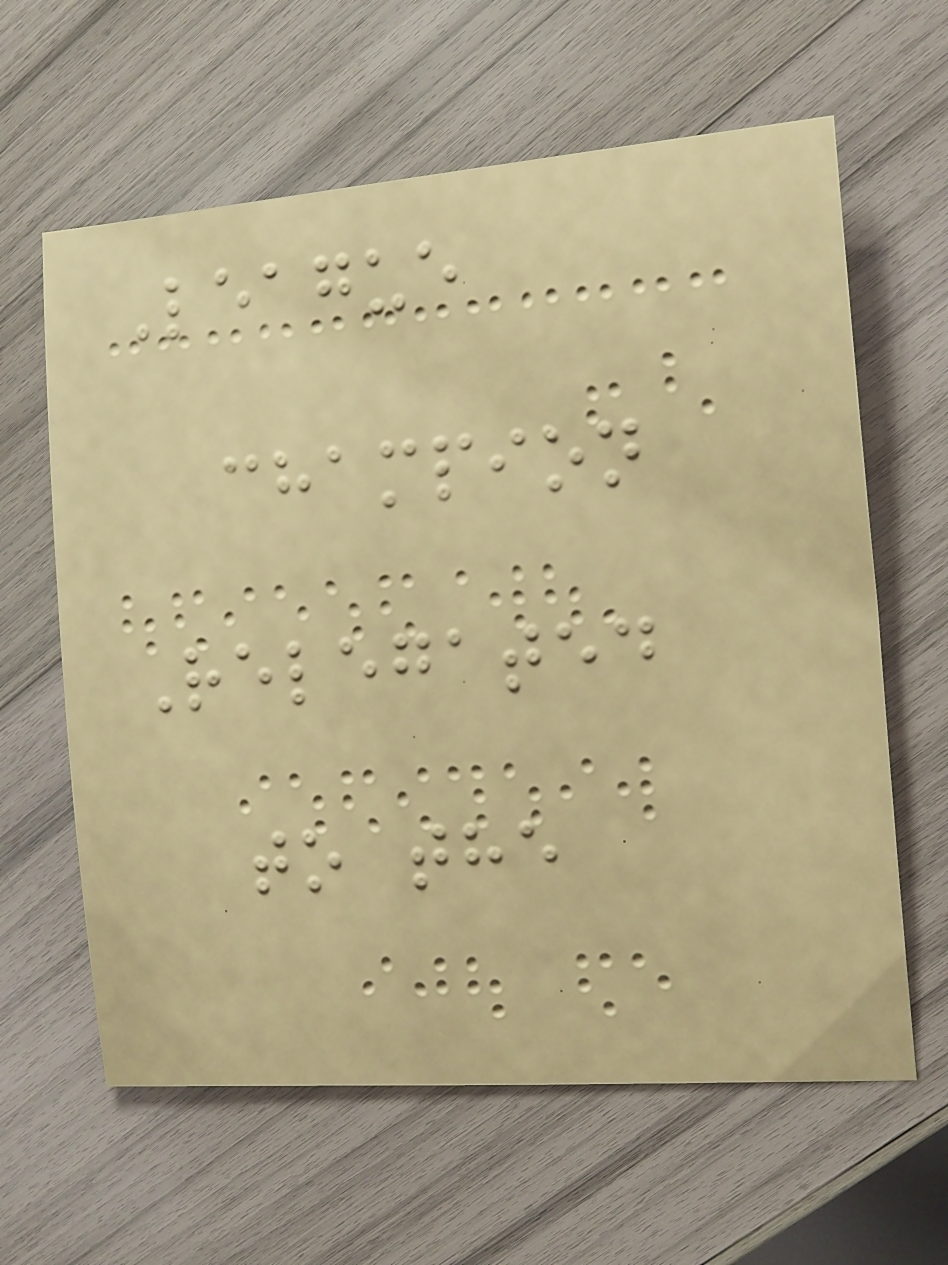League
champion
Relegated
to the
